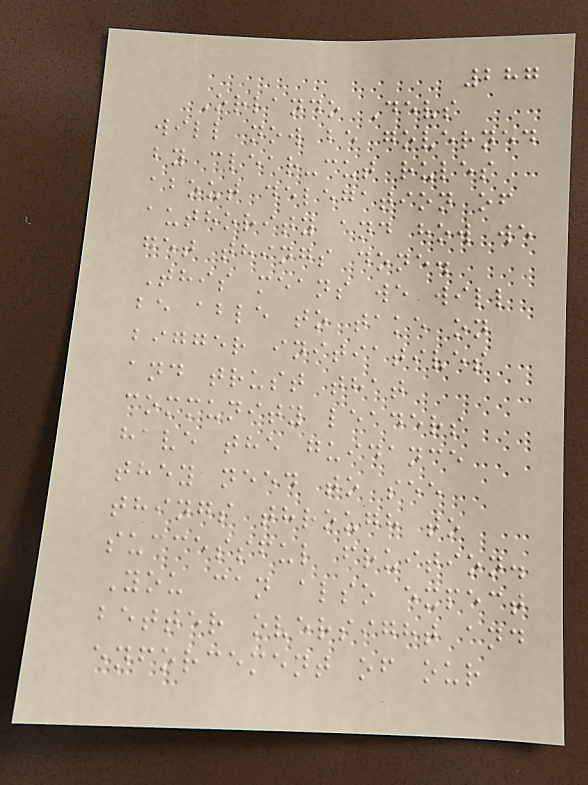287
Orlando Devs
will now be governed
by clear-cut rules
about delegation of
authority and how we
get things done.
This means we will
be able to take on
bigger initiatives
and trust that
community leaders
have the guidance
they need to see
things through to
successful fruition.
You can also expect
better oversight and
enforcement of our
